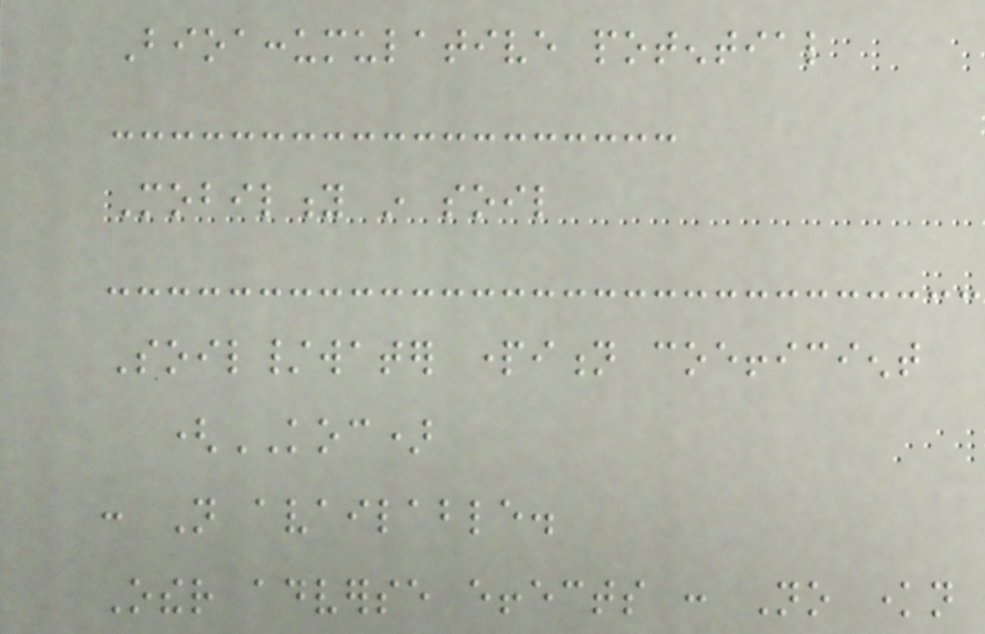Bioaccumulative potential
Mobility in soil
Soil/water partition coefficient
(KOC)
: Not available.
Other adverse effects : No known
